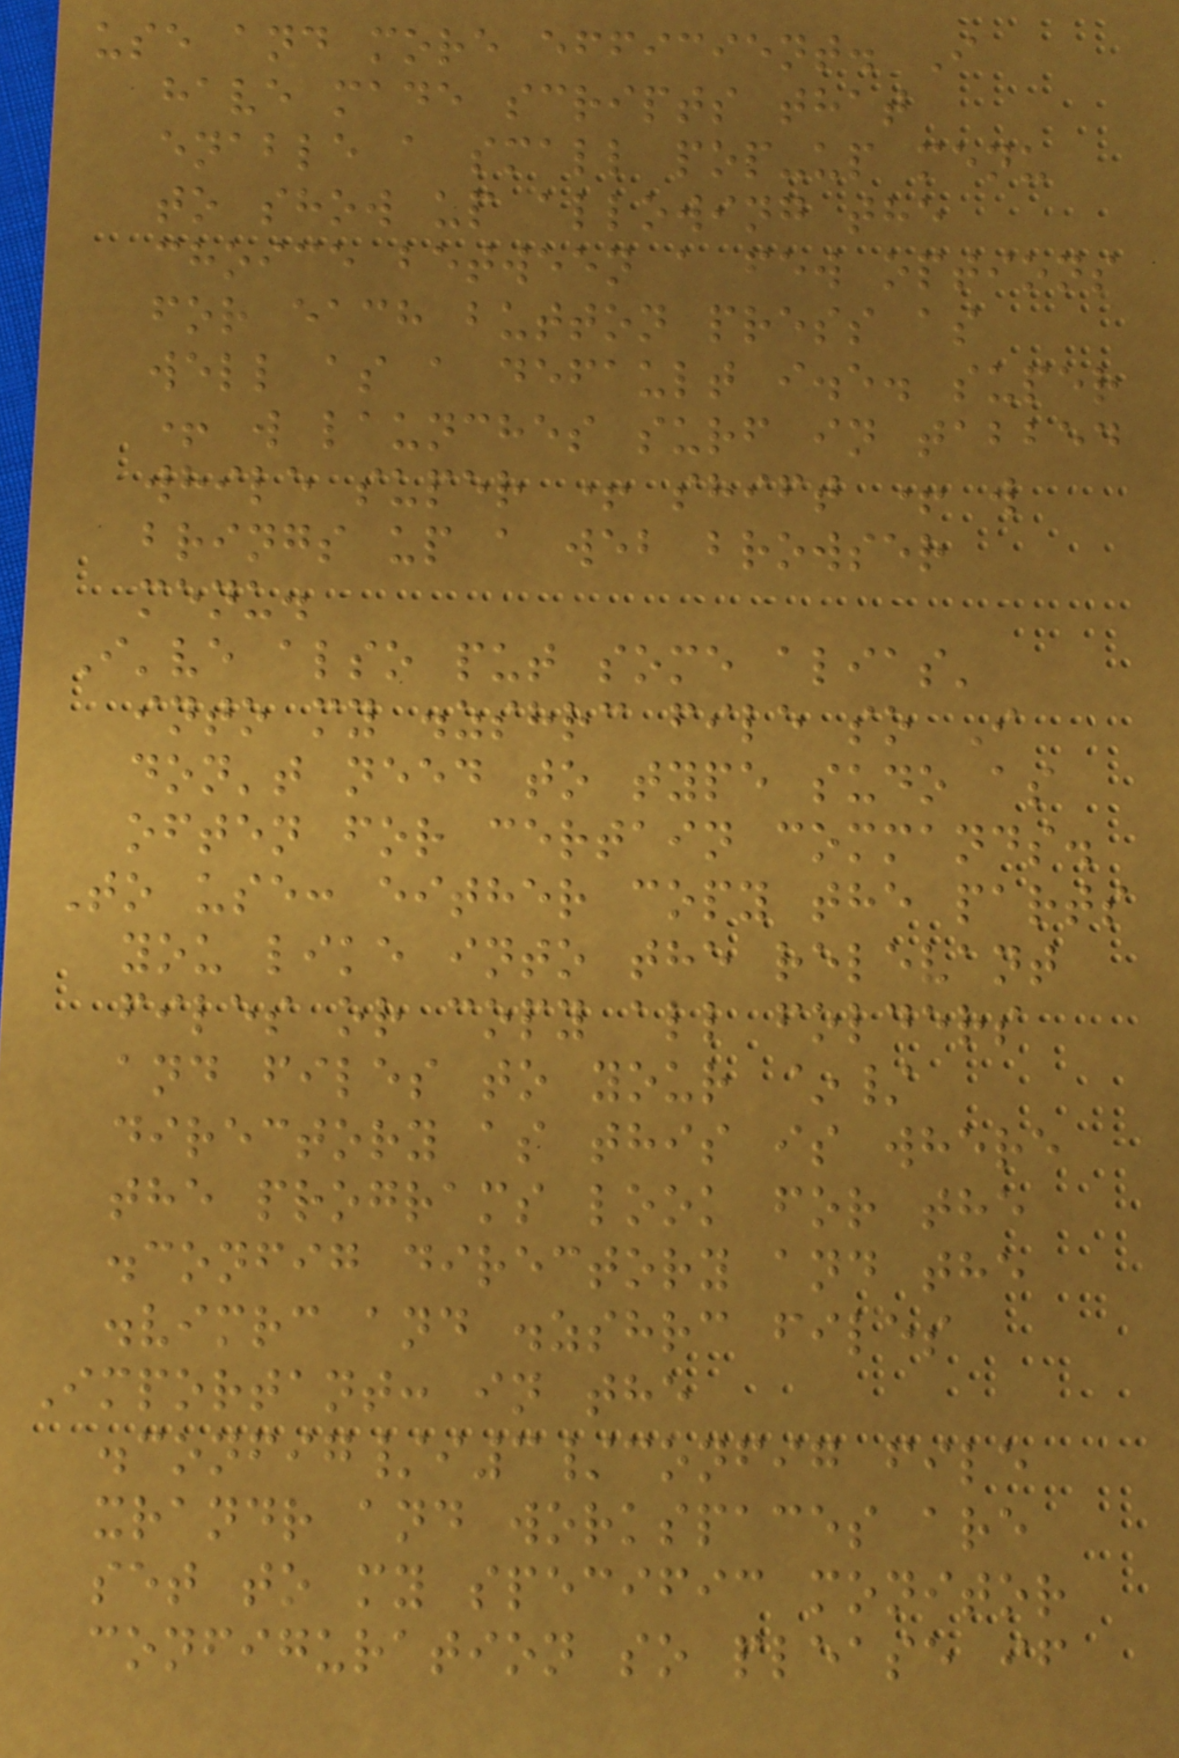use and more efficient. I
have made scripts that
enable a small pop-up menu
to show up allowing the
choice between a few options
for each button press as
well as a default i.e. super
+ w launches surf in tabbed
while super + shift + w
brings up a web browser
menu.
I've also put some alias'
into my .zshrc file so I
don't need to type sudo as
often for certain commands.
To use: either copy the parts
you like into the relevant
files or copy all folders
and files to your ~/
directory as this is where
the programs look for the
.config directory and the
.vimrc and .zshrc files
Important: in the
.config/i3/config file
xrandr and workspaces are
set to my specific monitor
configuration so please if
